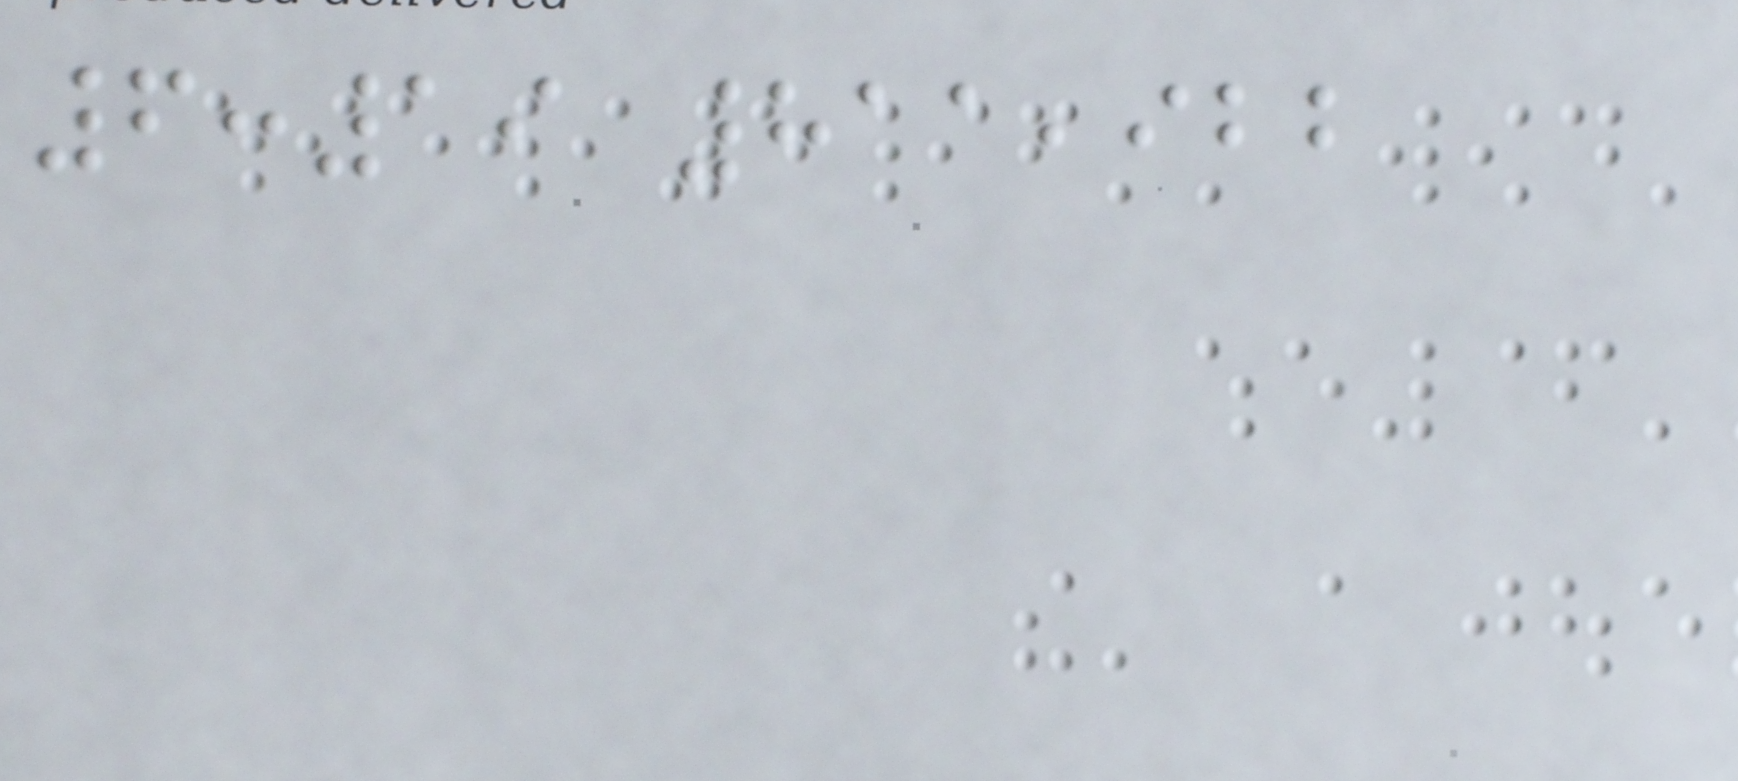6:19 811,922
